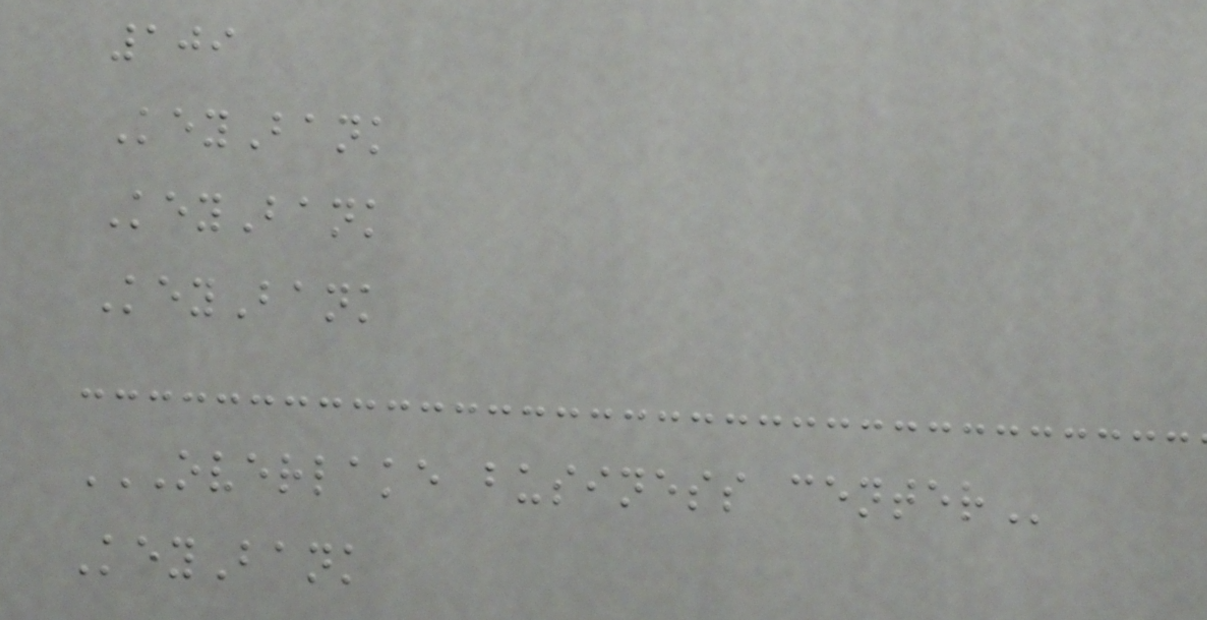109
KeyBank
KeyBank
KeyBank
OVERLAKE BUSINESS CENTER
KeyBank
